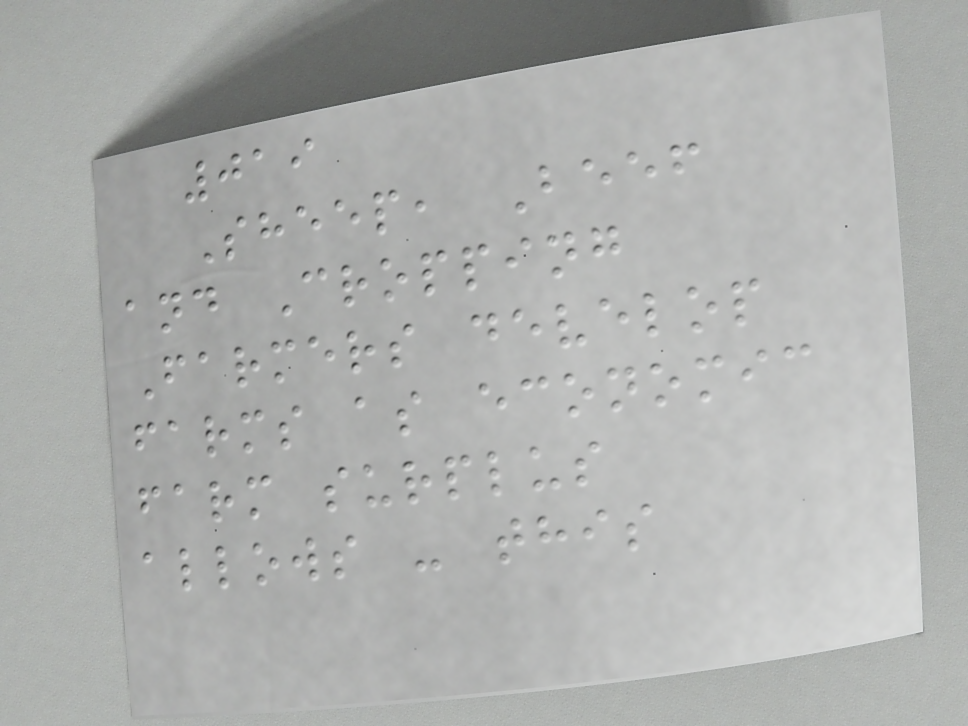019
Sheep, Beef
and Cropping
Farmers develop
farms as economic
farm surplus
allows - this
